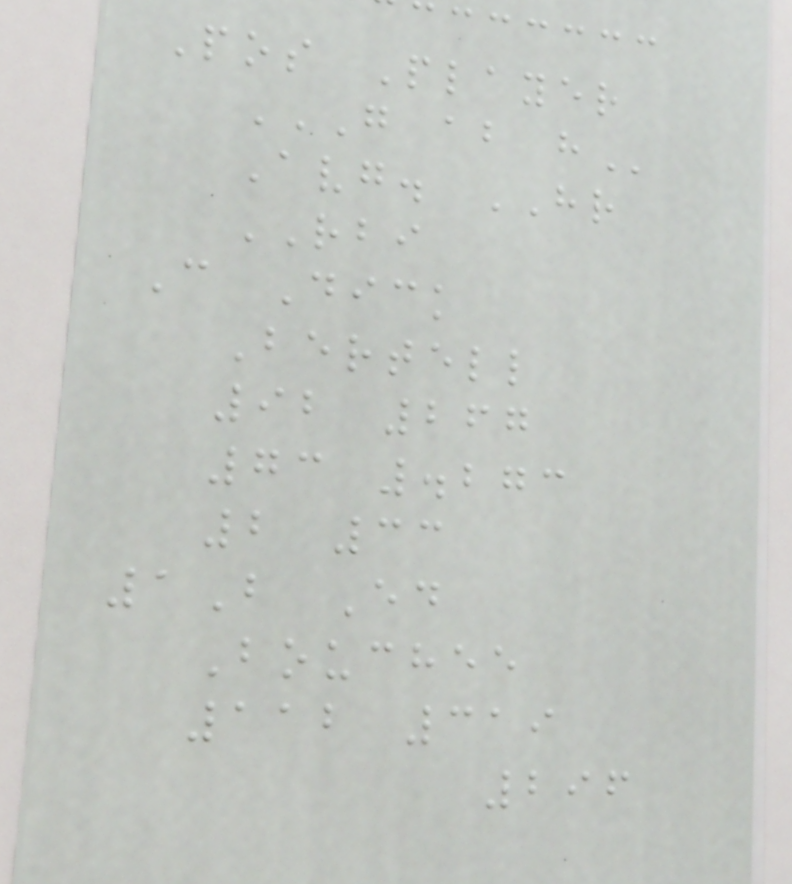Pos Player
G AB H
Avg. HR
RBI
C Dick
Bertell
92 267
73 .273
2 33
1B Ed
Bouchee
112 319
296
